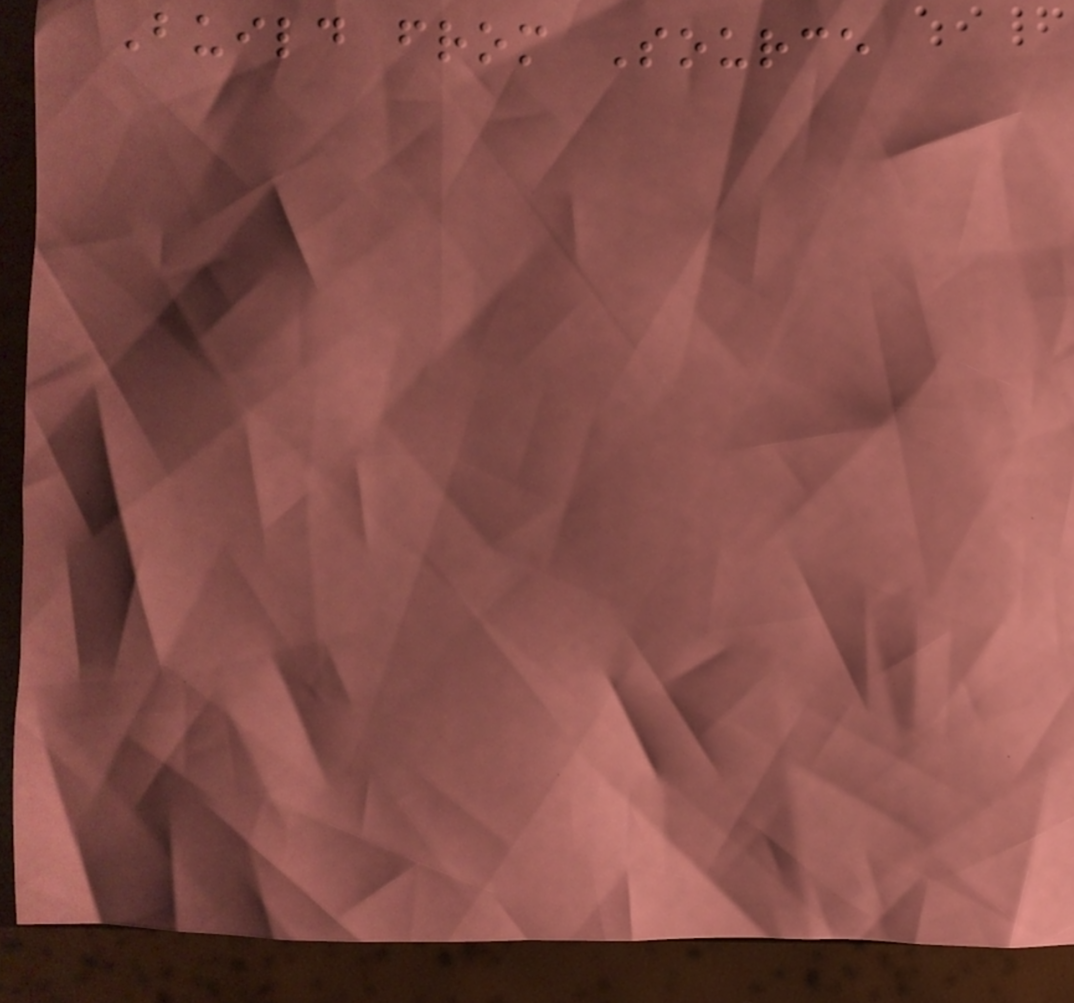Build from Source
